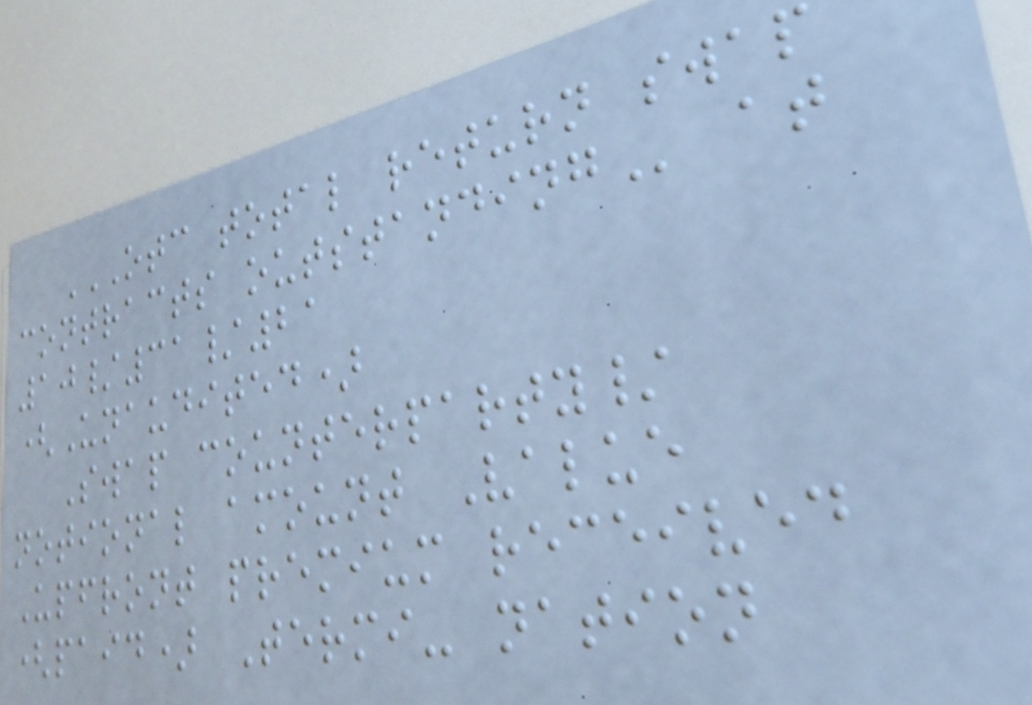OTC TOTAL RETURN SWAP
CONTRACTS OUTSTANDING at
10/31/21
(Unaudited)
Swap counterparty/
notional amount Value
Upfront premium received
(paid) Termi- nation
